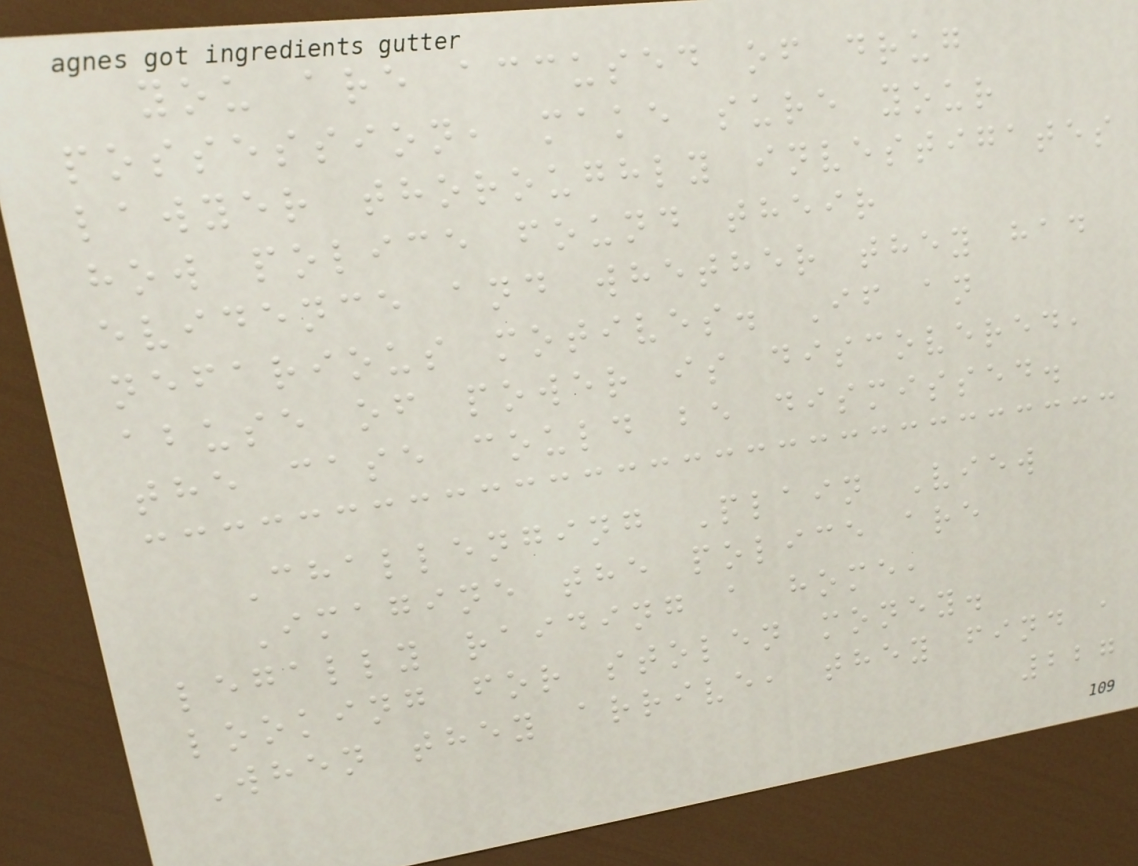you are accused of drug
possession, make sure your
lawyer thoroughly investigates
how police found their
evidence and whether they had
nefarious motives. If an
abuse of power is discovered,
the case could be dismissed.
Challenging Plain View
Imagine the police are
legally raiding a home,
looking for stolen money.
When they arrive, they find a
227
